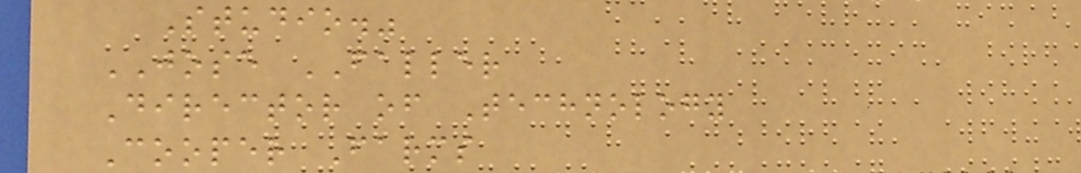Studio."
JOSE FALLER
Director of Technology
Cooper Farms
